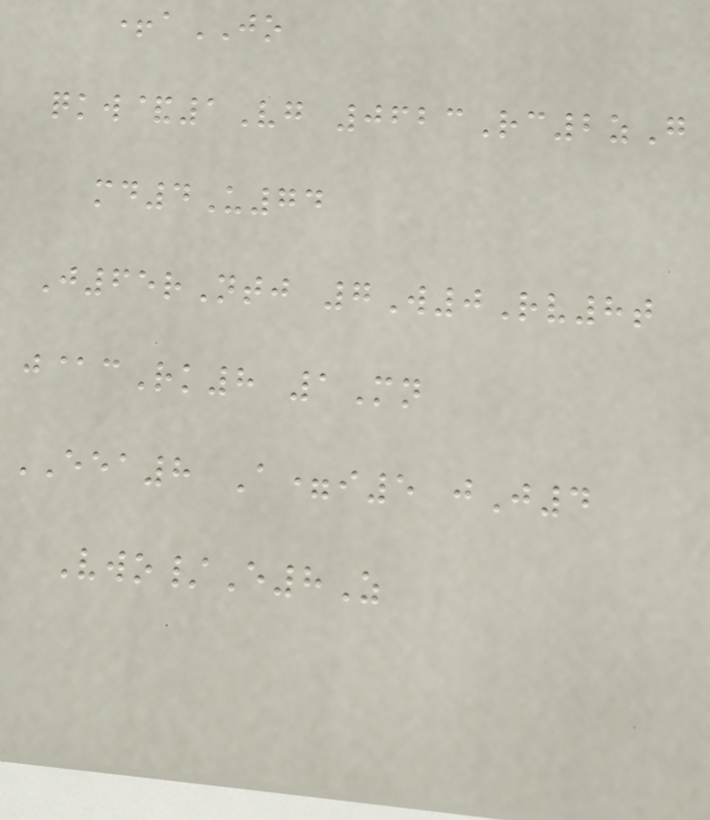+aJO
qkw&1Vg 0623Rc2zG
md4U74
J65rNtj 7W0Rv8t
j@cRk8 1Mn
EEA8 A=i5 jJ4
Vwo/E8Z
